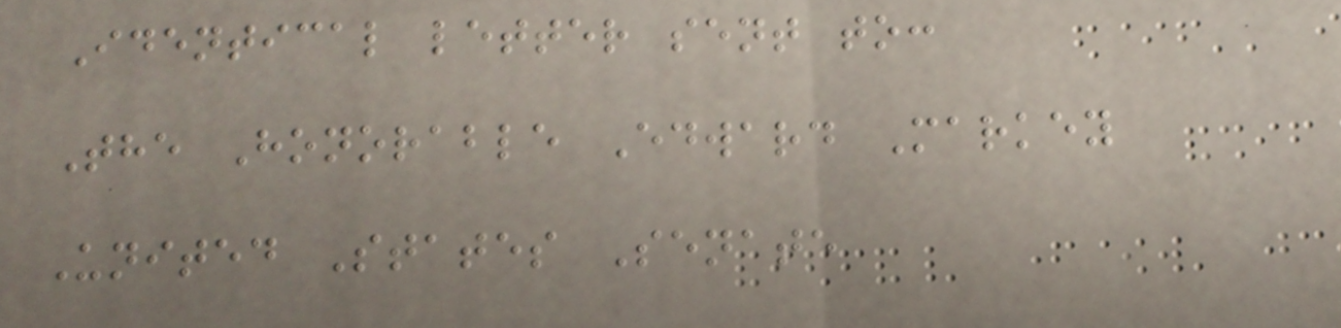Identical letter sent to:
The Honorable Edward Markey
United States Senate
